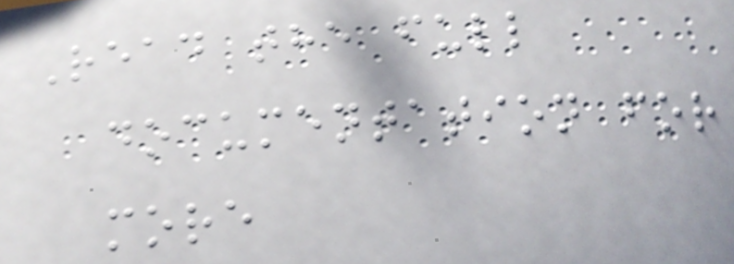Read the full
documentation for
more
